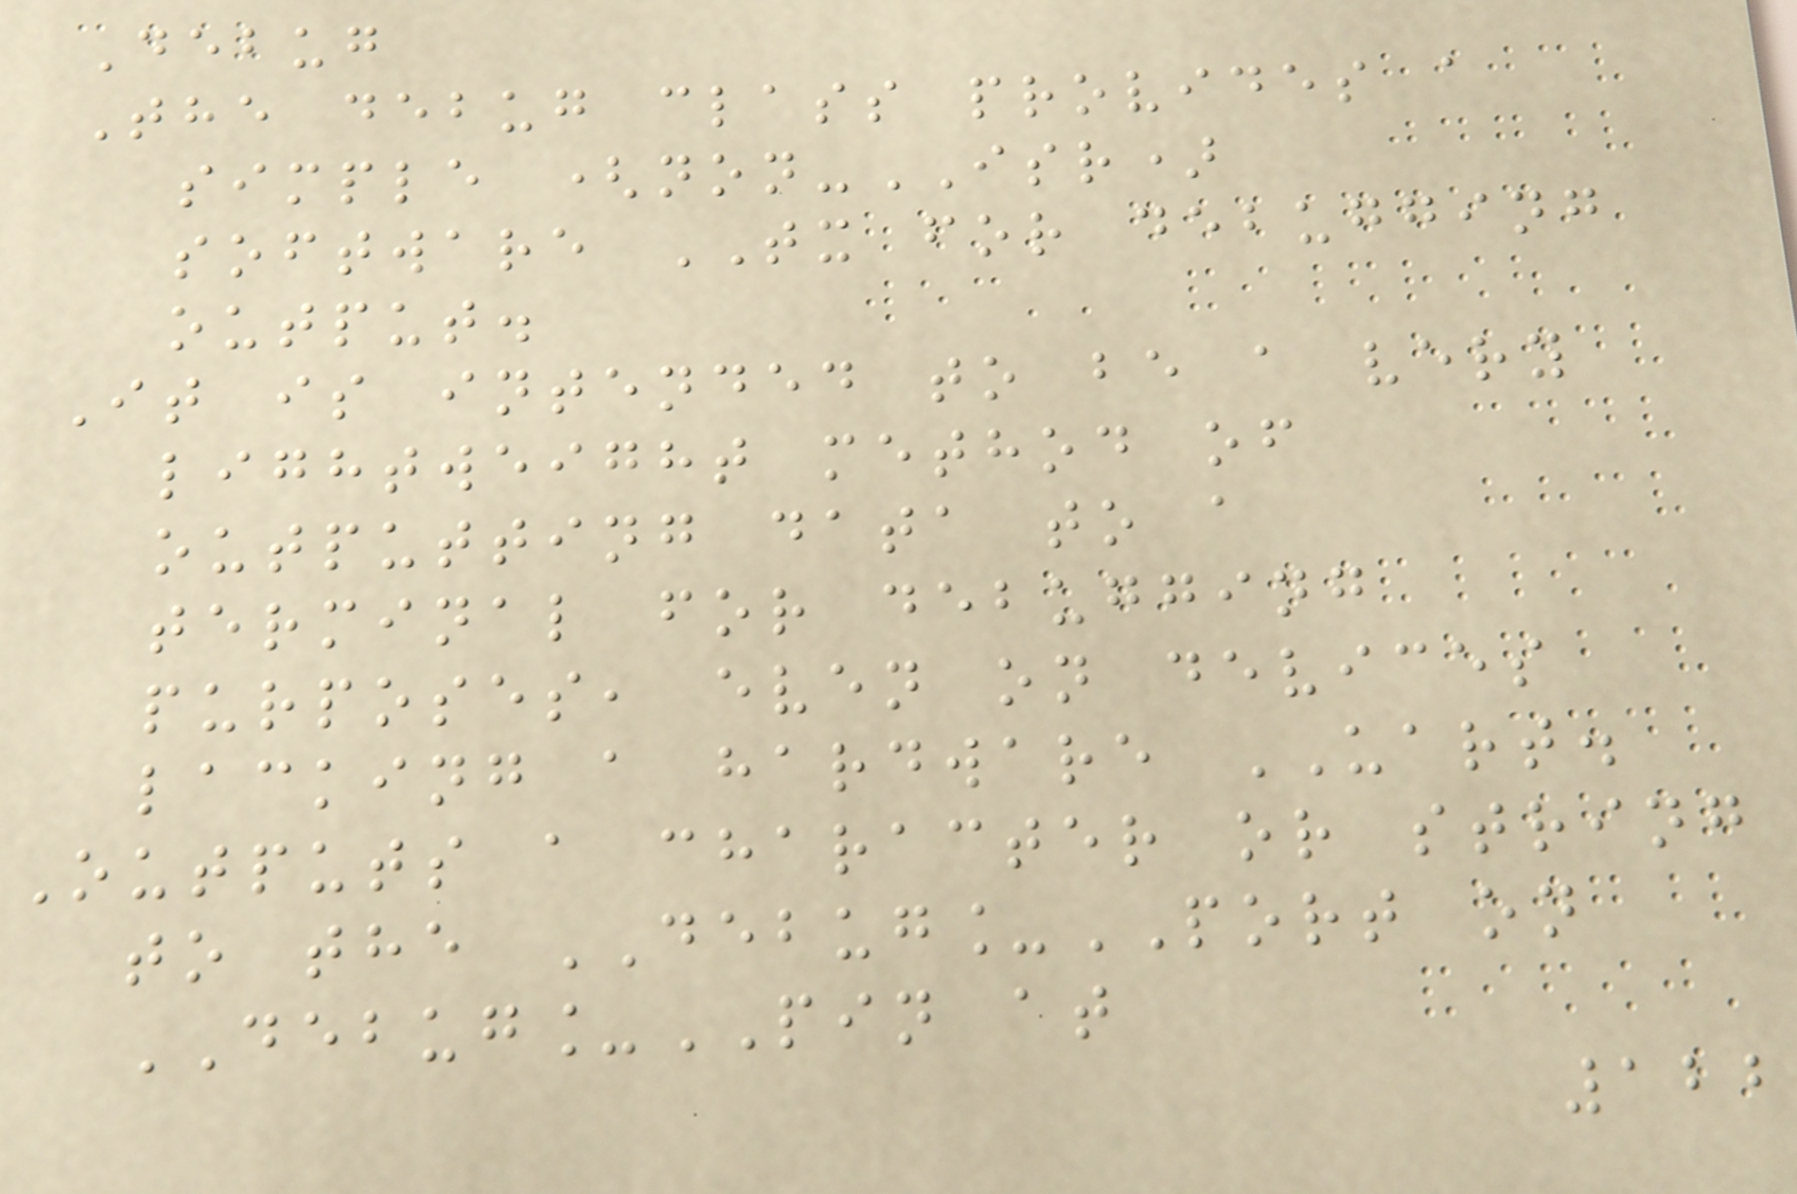Debug
The debug class provides a
simple (non-ISR)
software TX for debugging
output.
It is intended to be a very
lightweight method of
outputting data to a
terminal for debugging
purposes, even on devices
lacking a hardware UART.
Outputs a character or string
to the DEBUG_PORT on
DEBUG_PIN at
122
